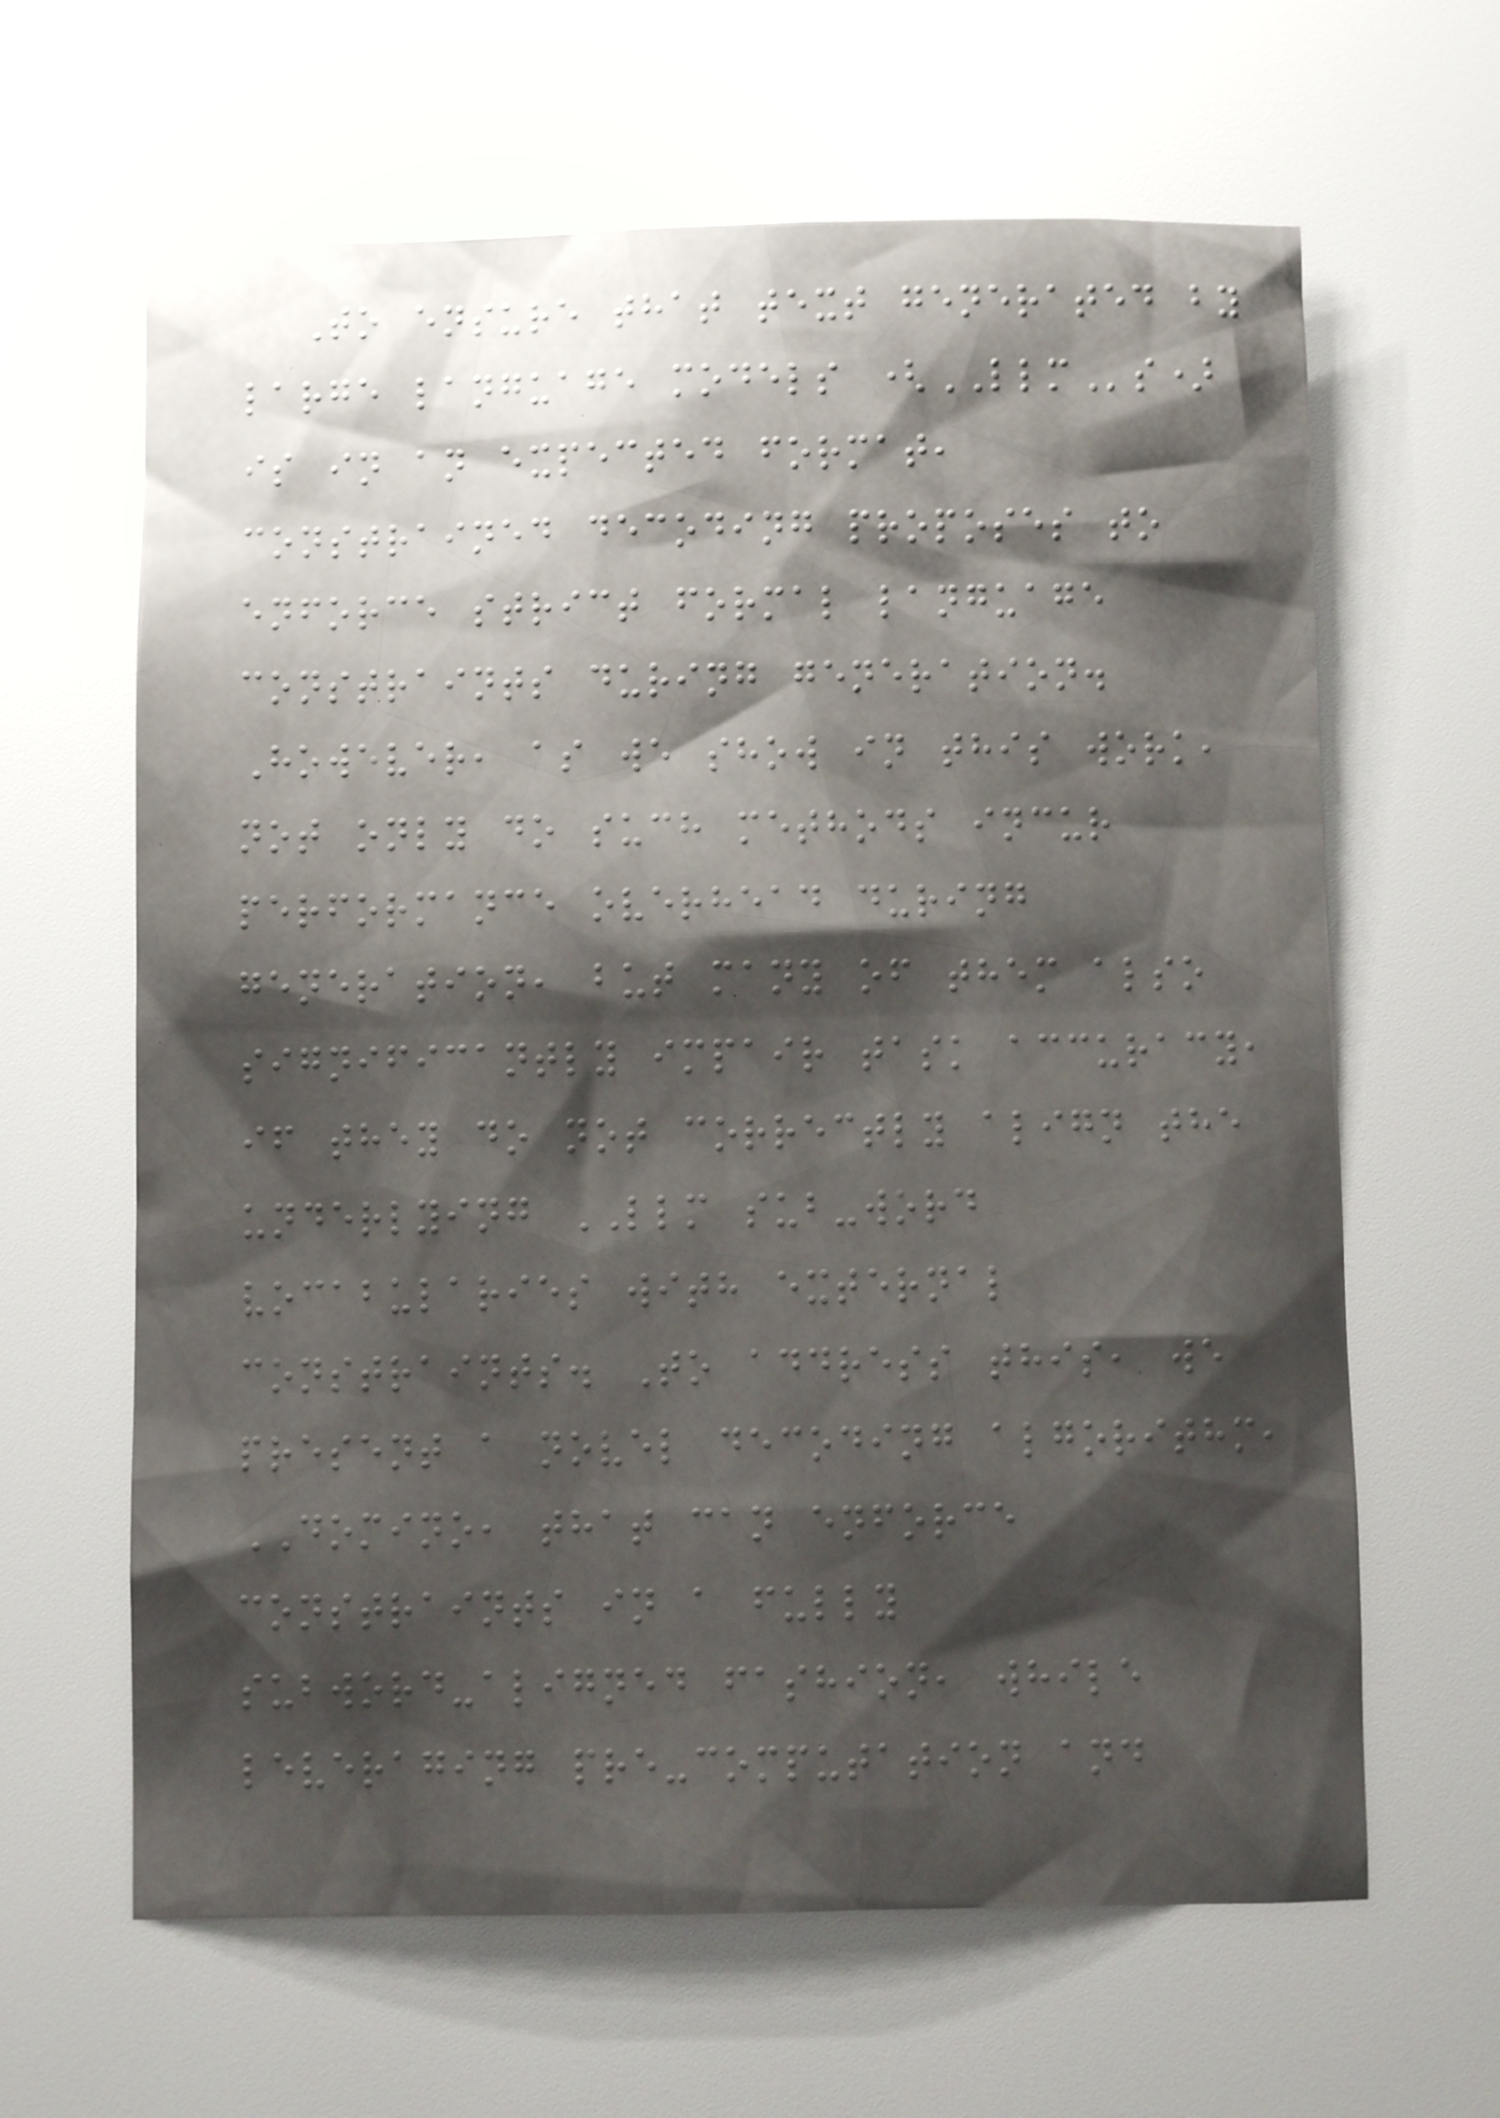To ensure that text generated by
large language models (LLMs)
is in an expected format,
constrained decoding proposes to
enforce strict formal language
constraints during generation.
However, as we show in this work,
not only do such methods incur
performance overhead during
generation, but many of them also
significantly impair task accuracy,
if they do not correctly align the
underlying LLM sub-word
vocabularies with external
constraints. To address this, we
present a novel decoding algorithm,
DOMINO, that can enforce
constraints in a fully
subword-aligned fashion, while
leveraging pre-computation and
